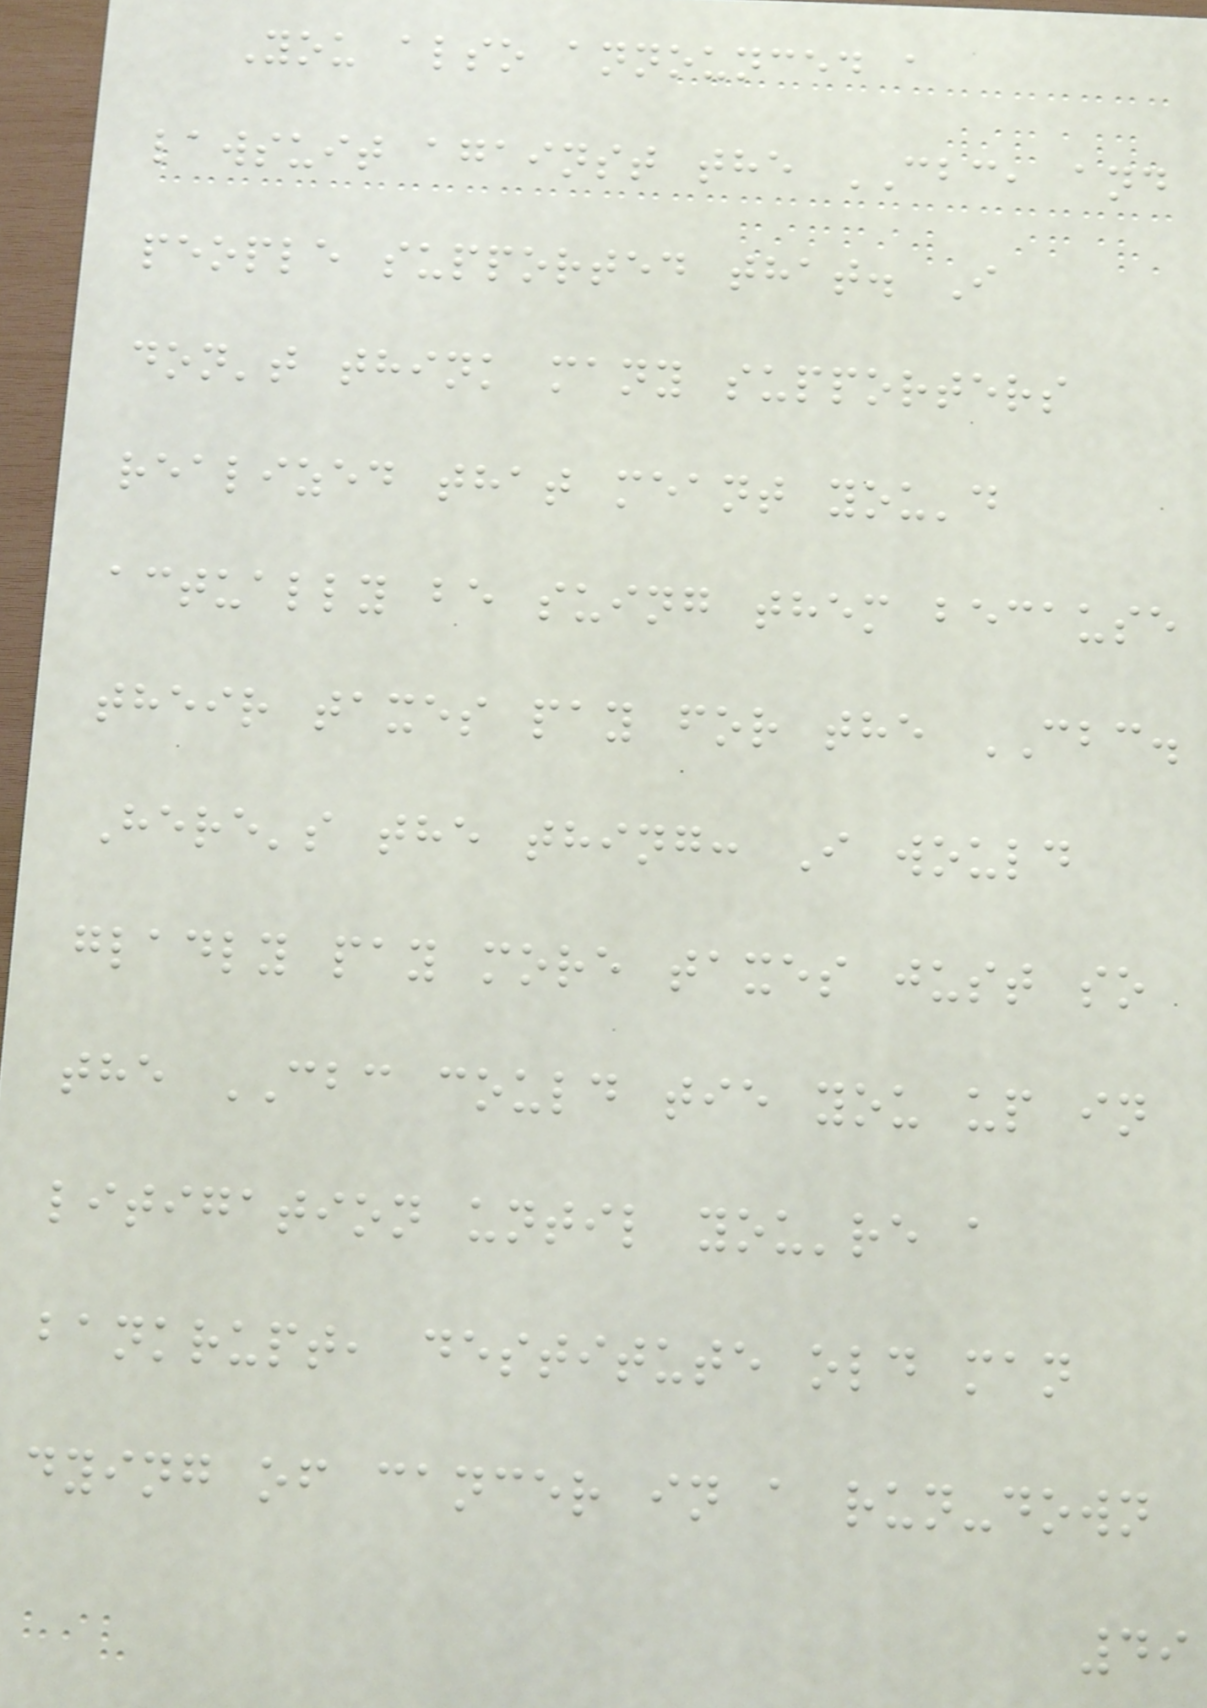You also announced a
lawsuit against the CBC, and
people supported that. I
don't think many supporters
realized that meant you'd
actually be suing them because
their taxes pay for the CBC.
Here's the thing: I would
gladly pay more taxes just so
the CBC could tie you up in
litigation until you're a
bankrupt, destitute old man
dying of cancer in a run-down
49
